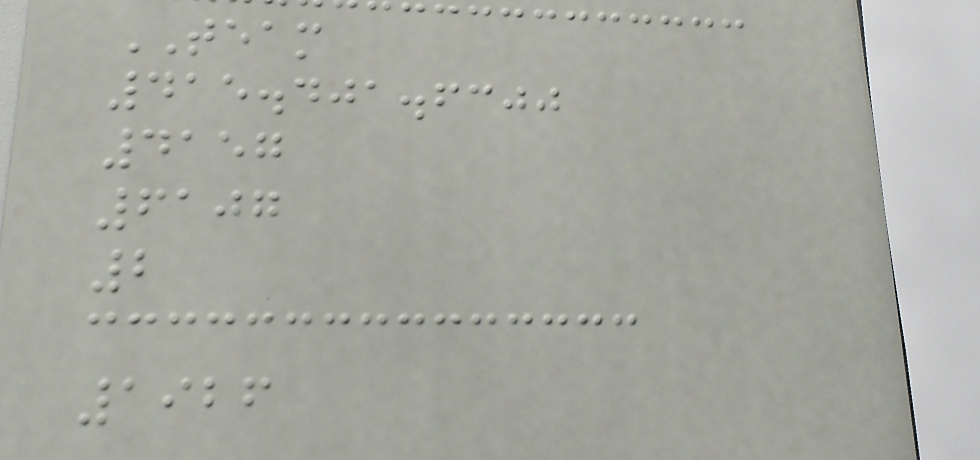TEAM
415.401.6300
4157
6107
2
1926
